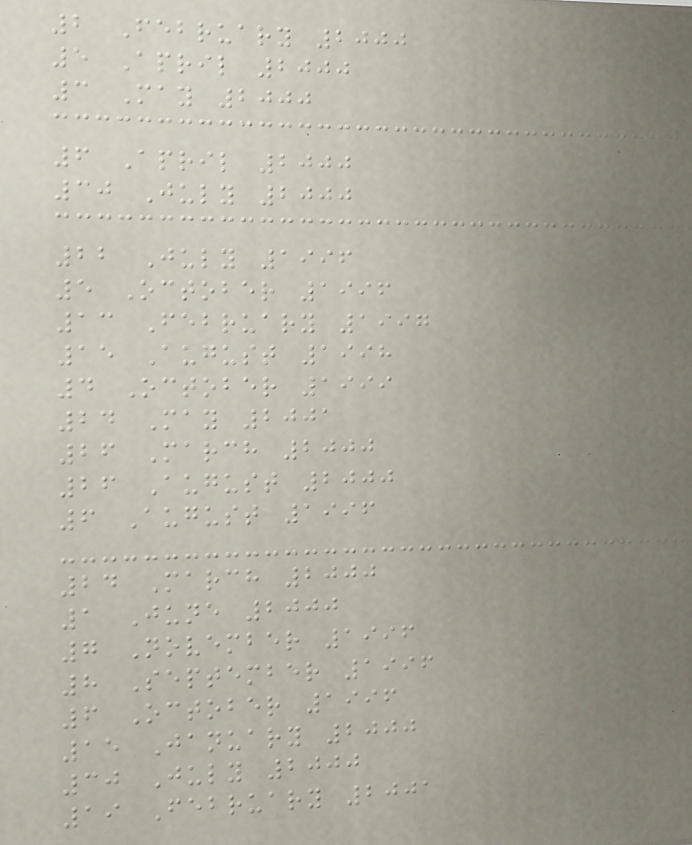2 February 2000
5 April 2000
3 May 2000
6 April 2000
30 July 2000
22 July 1996
5 October 1996
13 February 1997
15 August 1998
4 October 1999
24 May 2001
26 March 2000
26 August 2000
6 August 1996
24 March 2000
1 June 2000
7 November 1996
8 September 1996
6 October 1996
15 January 2000
30 July 2000
19 February 2001
